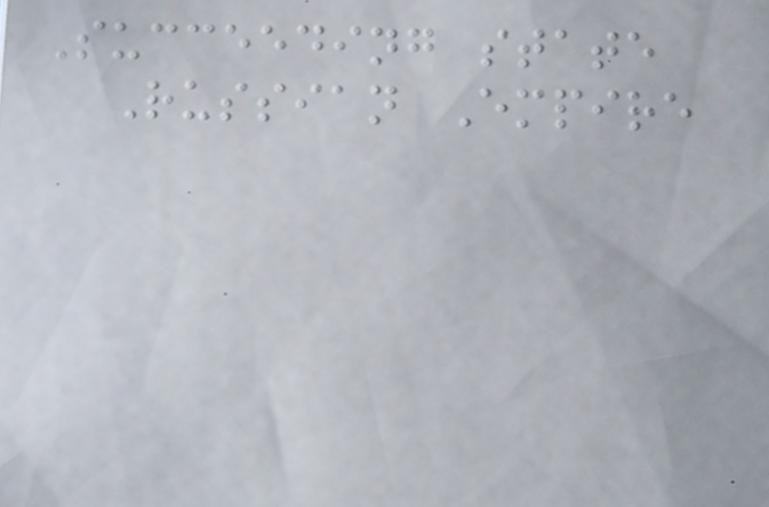Succeeding state
Russian Empire
